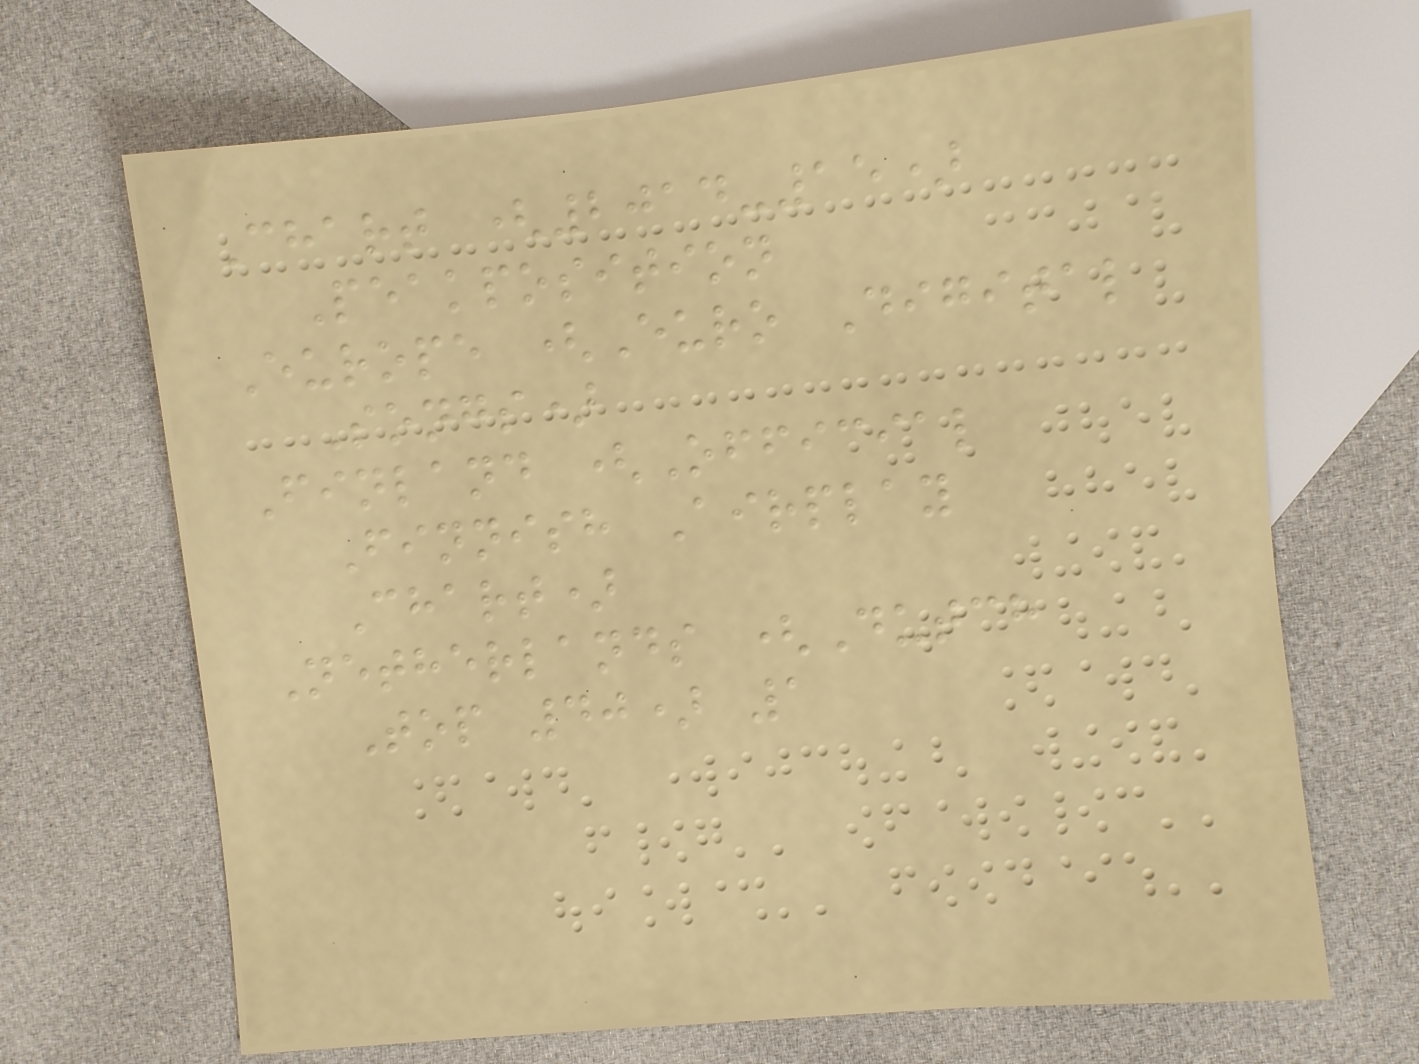Chart (2014-15)
Peakposition
Europe (Euro Digital
Songs)
Finland (Official
Finnish Airplay
Chart)
Netherlands (Dutch
Top 40) 1
